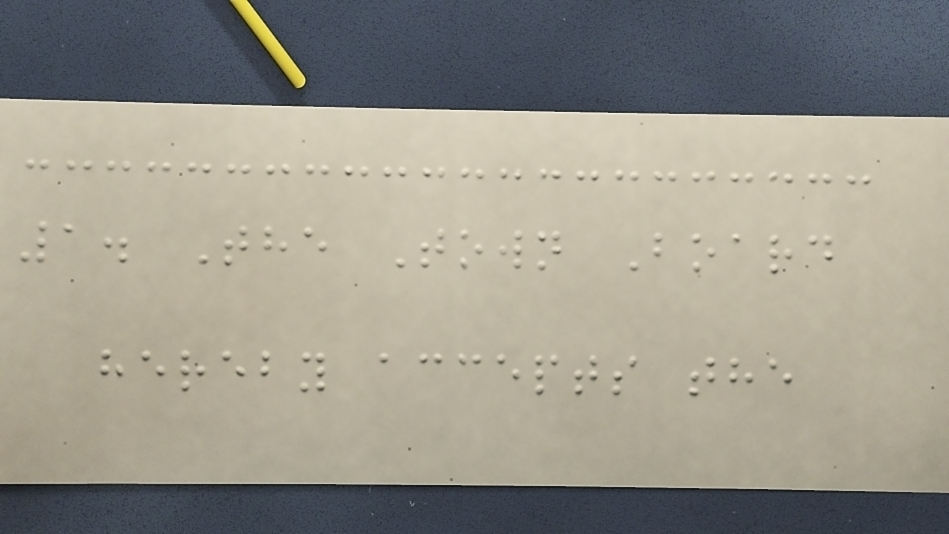1. The Town Board
hereby accepts the
